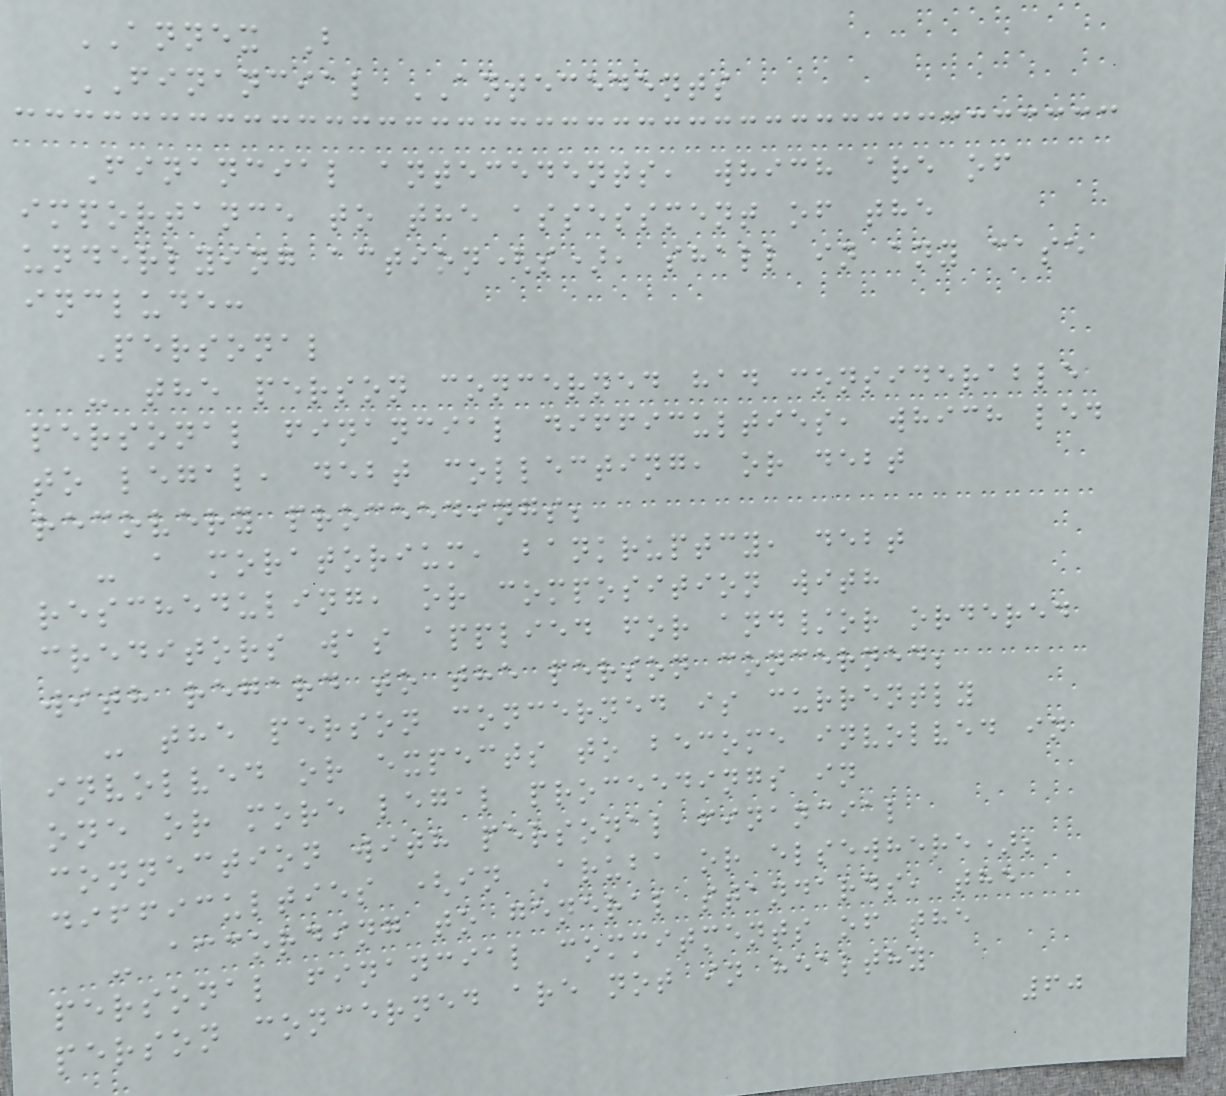ANNEX B
FINANCIAL ANTECEDENTS
Financial antecedents, which are of
importance to the assessment of the
underlying action(s), shall in any case
include:
Personal
- the person concerned had considerable
personal financial difficulties, which led
to legal, debt collecting, or debt
recovery proceedings;
- a moratorium, bankruptcy, debt
rescheduling, or composition with
creditors was applied for and/or ordered
with regard to the person concerned;
- the person concerned is currently
involved or expects to become involved in
one or more legal proceedings in
connection with personal financial
difficulties (in Aruba or elsewhere);
- according to general standards, the
personal financial commitments of the
person concerned are not in healthy
60
